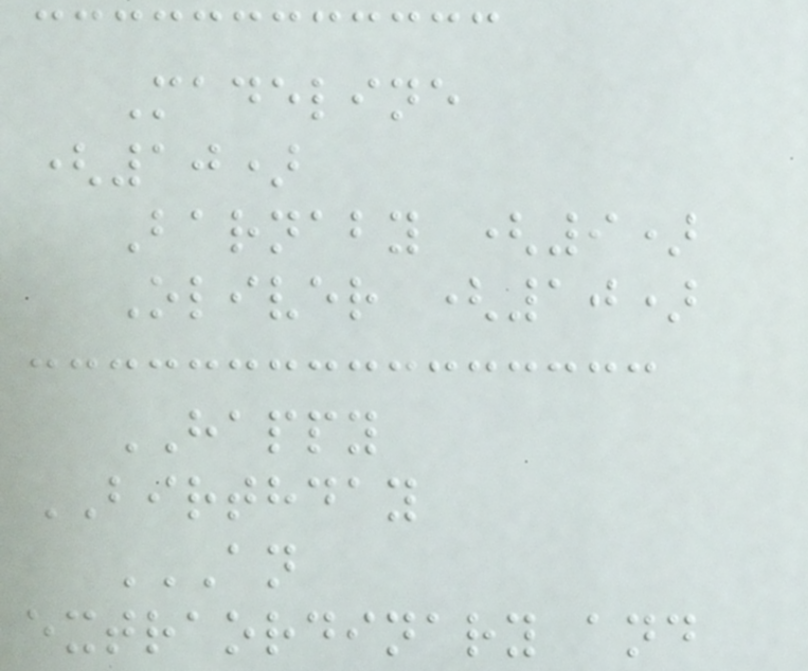Madeline
(10)
Barnaby (9)
Oliver (10)
HAPPY
BIRTHDAY
AN
EXTRAORDINARY AND
